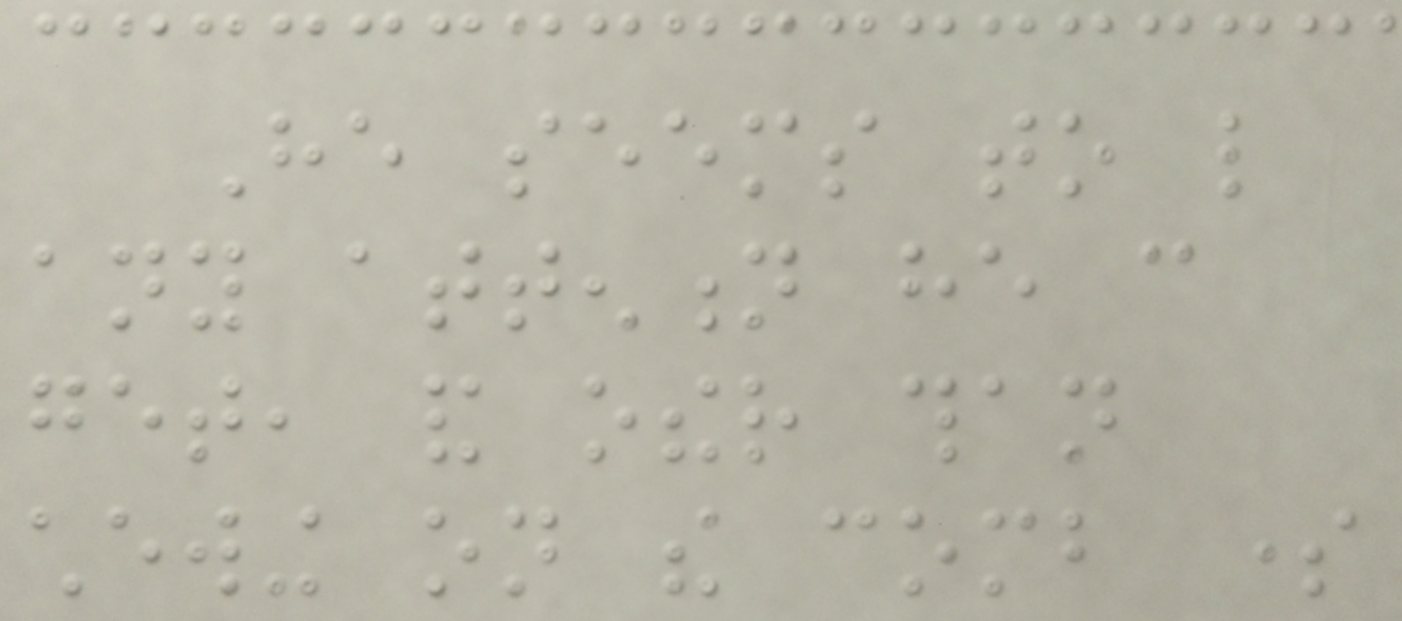He seems to like
any attention he can
get, and other than
chewing on the comb some
